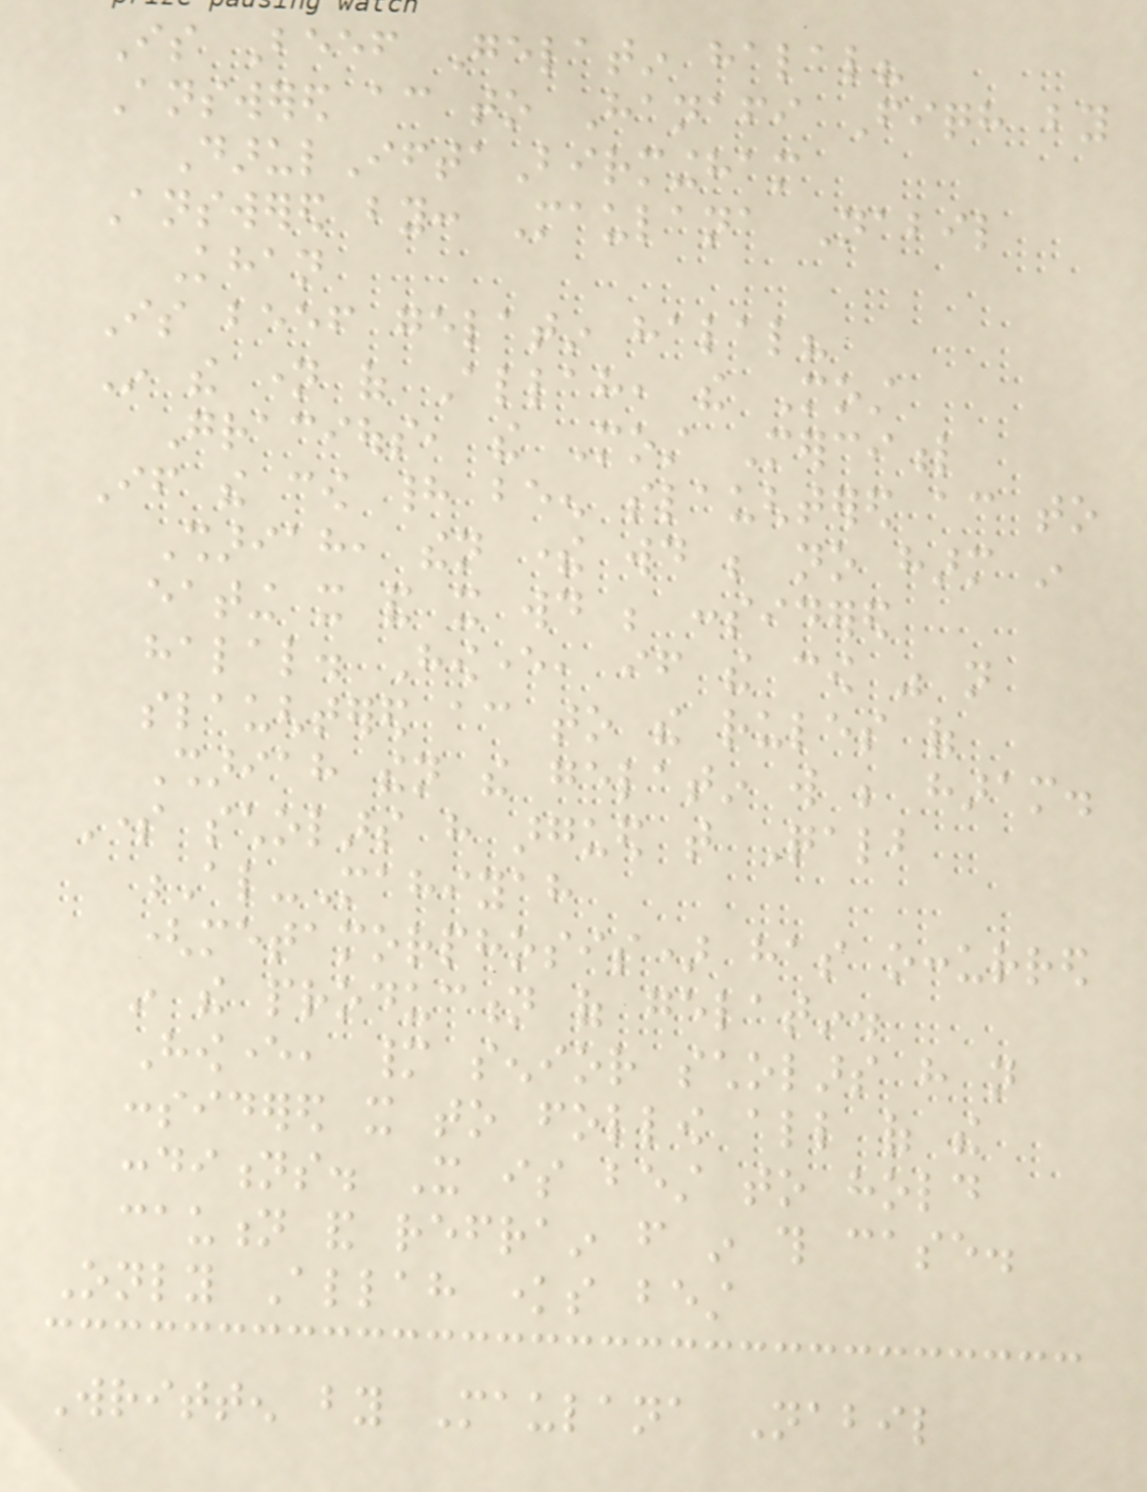Is Beef Gelatin halal?
Answered according to Hanafi Fiqh by
DarulIftaBirmingham
Answered by: Maulana Nabil
Khan
Is beef gelatin halal?
In the name of Allah, the Most
Gracious, the Most Merciful
If the cow had been slaughtered according to
Shariah, then there would be no harm in
eating it and it would be considered
halal. However, if the cow was not
slaughtered according to the rules of
Shariah then the gelatin will be haram.
Some scholars have argued that Qalb
Al-Mahiyah
(metamorphosis) has occurred
in the production of gelatin.
However, many senior scholars have not
considered it to follow all of the
conditions. It is best to hold
caution and refrain from in this case.
Only Allah knows best
Written by Maulana Nabil
